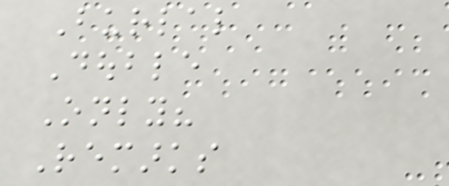Burlal
Double
Only?
Remarks
